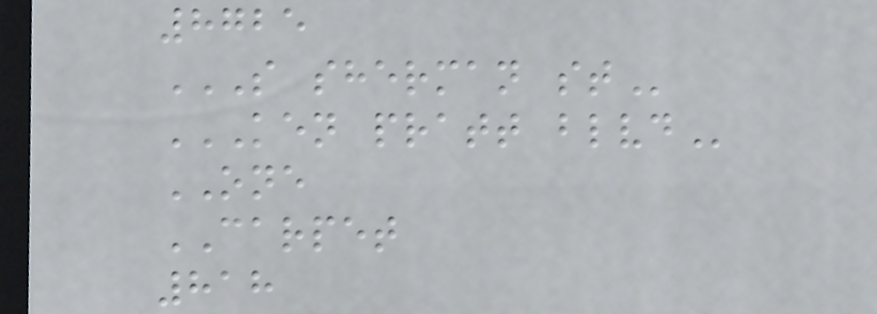8725
S SHERMAN ST
KEN PRATT BLVD
ONE
CARPET
818
